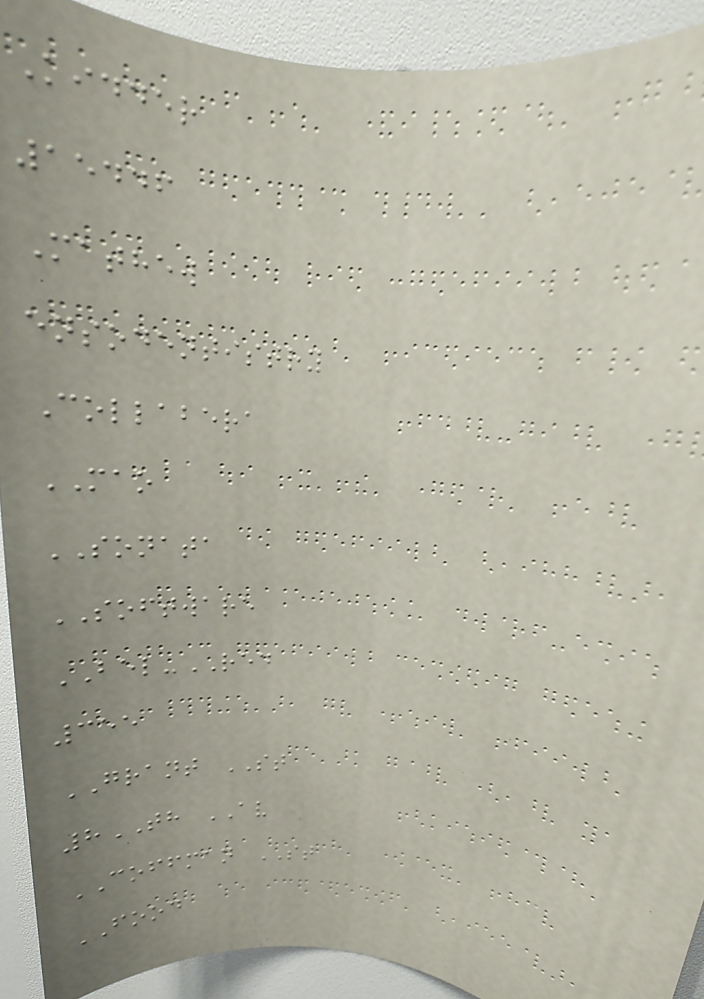Kidder
15446
Mathew
ensodentistry
Collabera
MAO
SONATA
SOFTWARE
BEL-RED
355
GRANT ST
8TH AV
COFFMAN ST
FOOD
